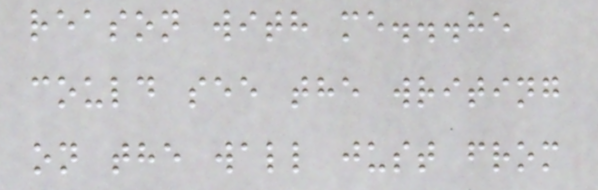reason with me...he
could see the writing
on the wall just from
